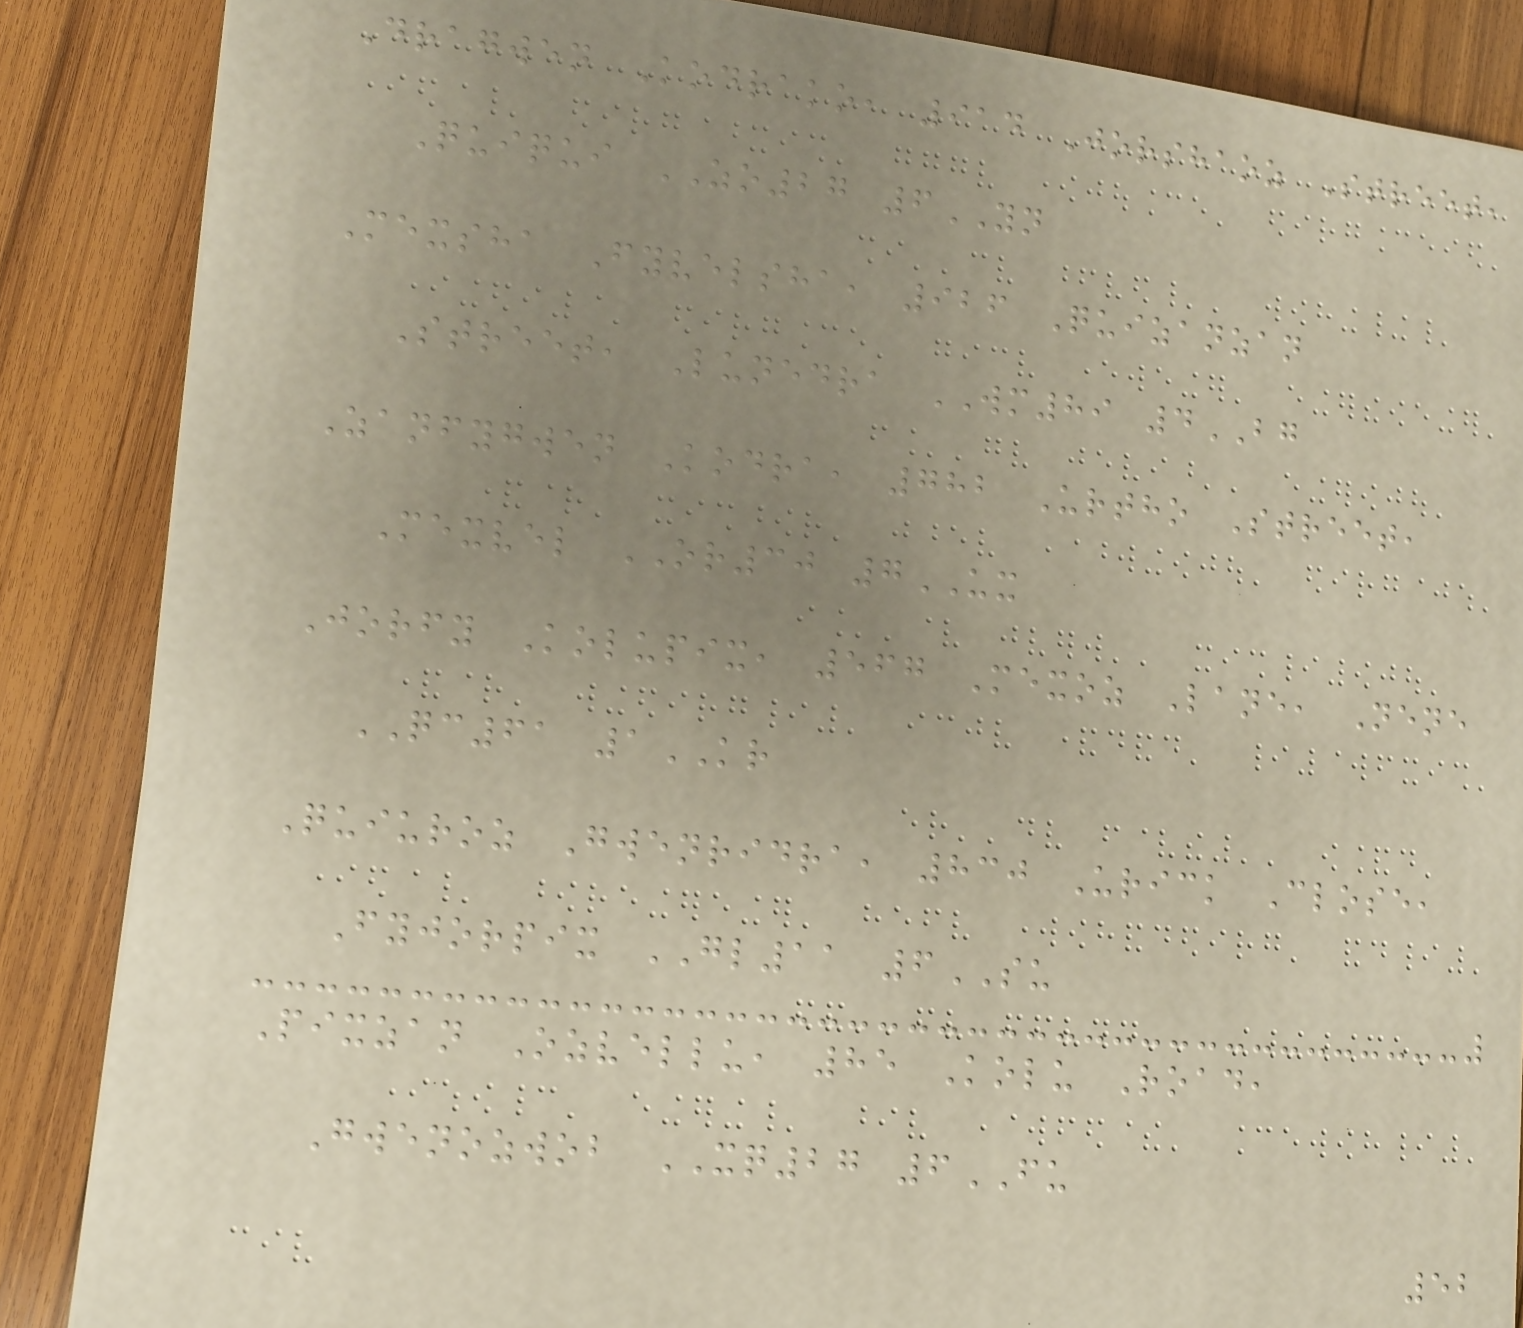Dragwen Kodrako, 914 Jorshaoz Street,
Quiqui ZO27 6YN
Mexsha Fyvelsha, 926 Quizanzan
Street, Lunedra WM89 4BG
Zanfygwen Kodra, 782 Urtho Street,
Mexvel OR30 7UX
Jorfy Kolupix, 567 Mexoz Lane, Nene
QC61 1KR
Quiuroz Gwenridra, 830 Urick Close,
Fyjorpix GL11 6SU
Pixzan Ozvellu, 85 Kolu Road,
Gwenozwob XQ27 6FU
52
